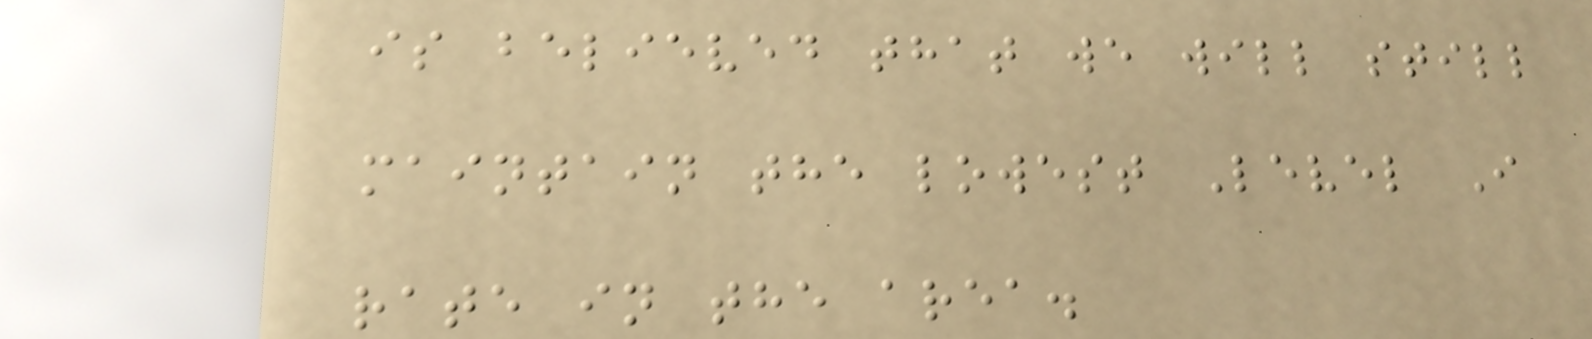is believed that we will still
maintain the lowest Level I
rate in the area.
